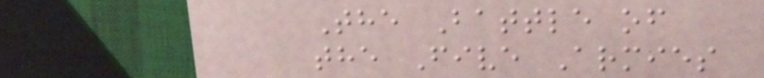The Battle of
the Five Armies
